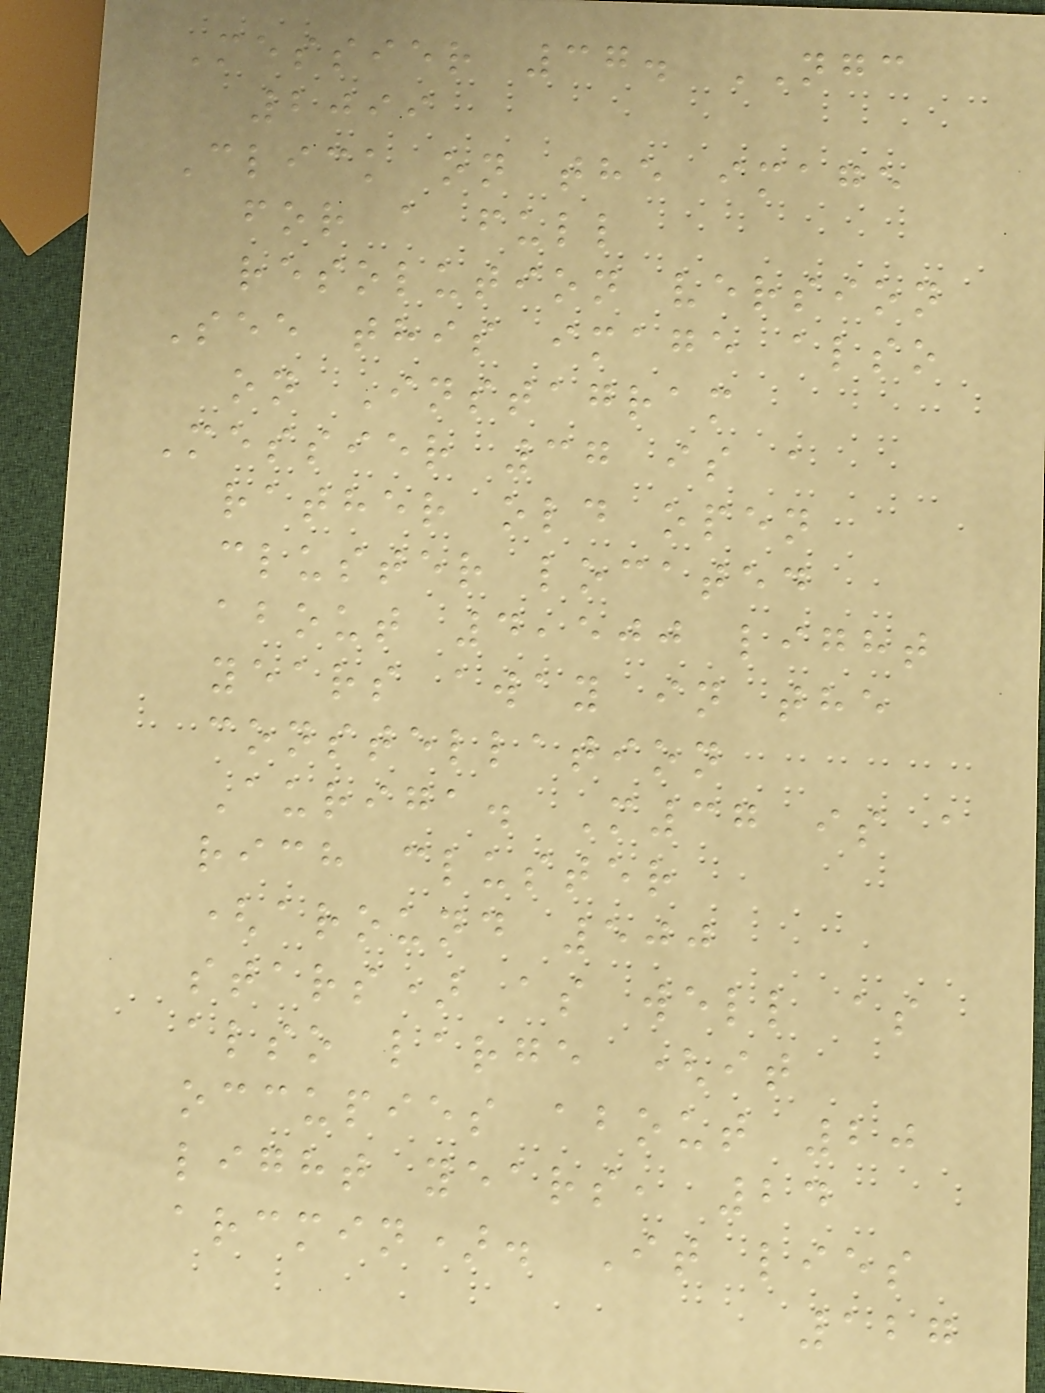Messier 37. NGC
2099
Click on the image
for a full
resolution version
See this image also
on Instagram
Messier 37 is a
rather old open
cluster located
about 4,500 light
years away in the
constellation
Auriga. M37 is a
rich cluster
(around 500
stars) as well as
also large (it
occupies about 20
light years, 24
arcmin). It lies
127
